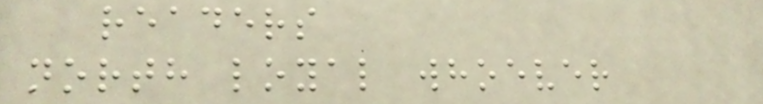readers
north loyal whoever
